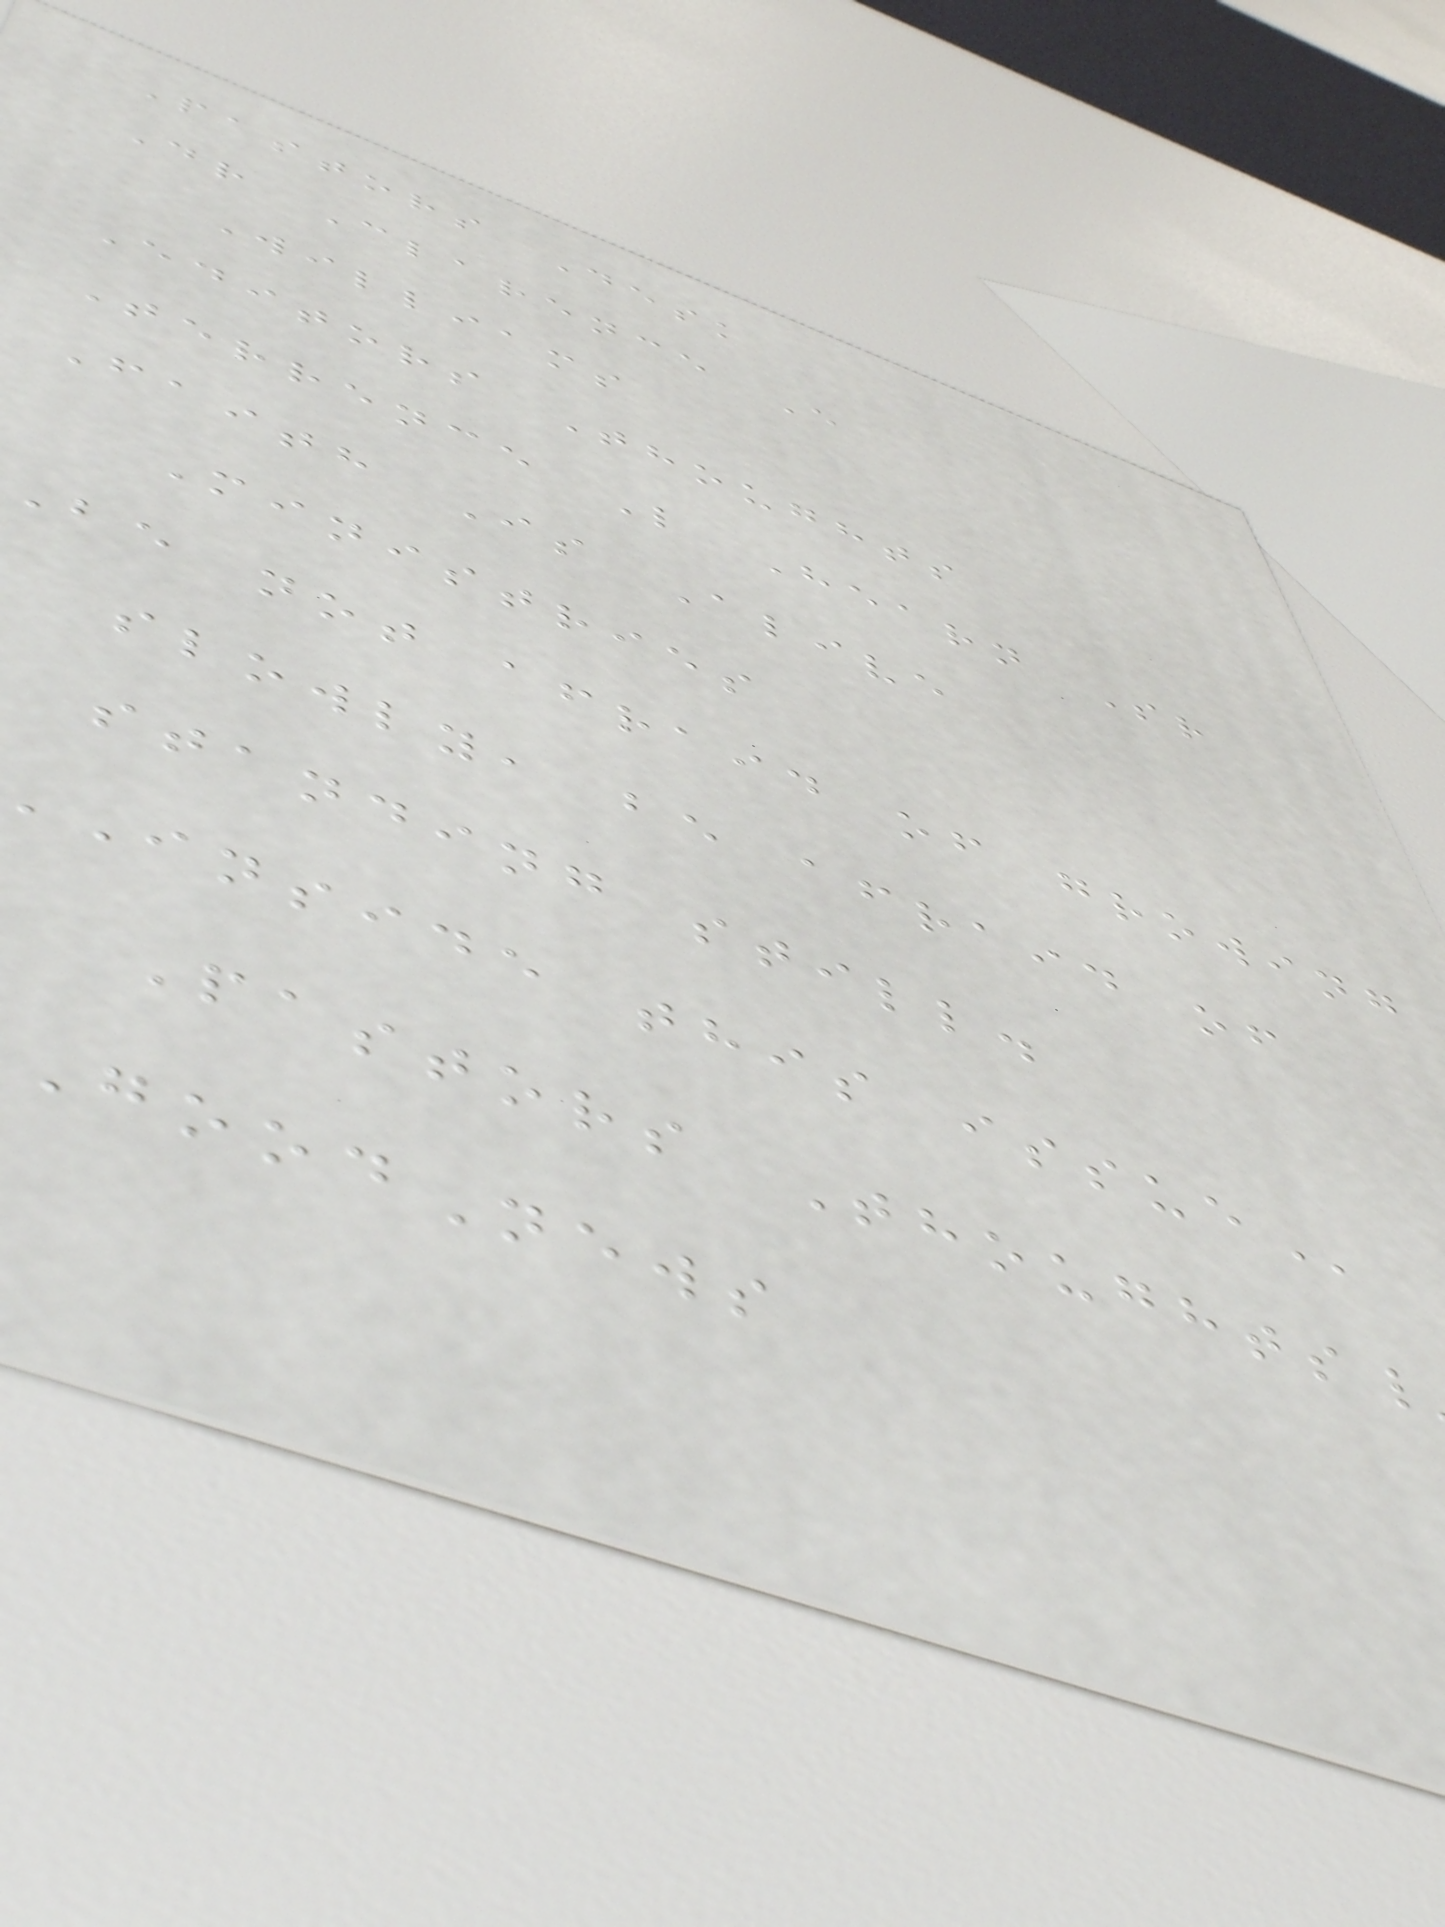Pastors Desk
Dr Clarence E
Williams
Editors Thoughts
Terrence L Hearn Sr
Faith Is Alive
Ministries
Be not afraid of growing
slowly, be afraid of
standing still.
inside this
Pastors Thoughts
GoodNews
